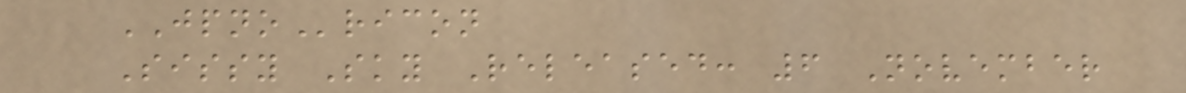JPNOricon
Sissy Sky Released: 6 November
